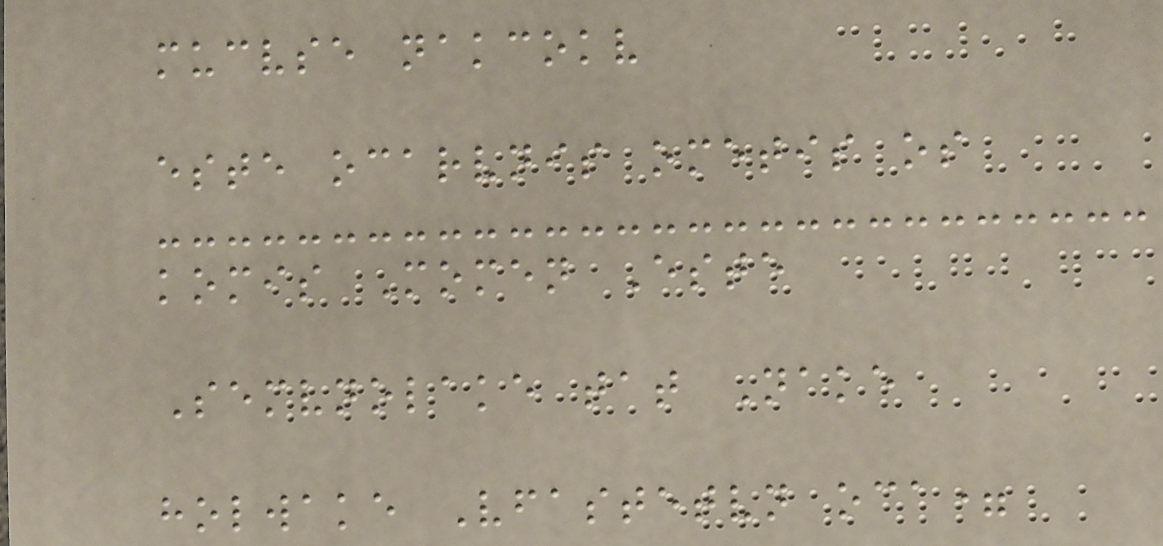mucvse nakcokv
este ocarvnis ometis os
komis Momen Este
Semvnolake tat Nake
holwake Vfastetvn oca=
